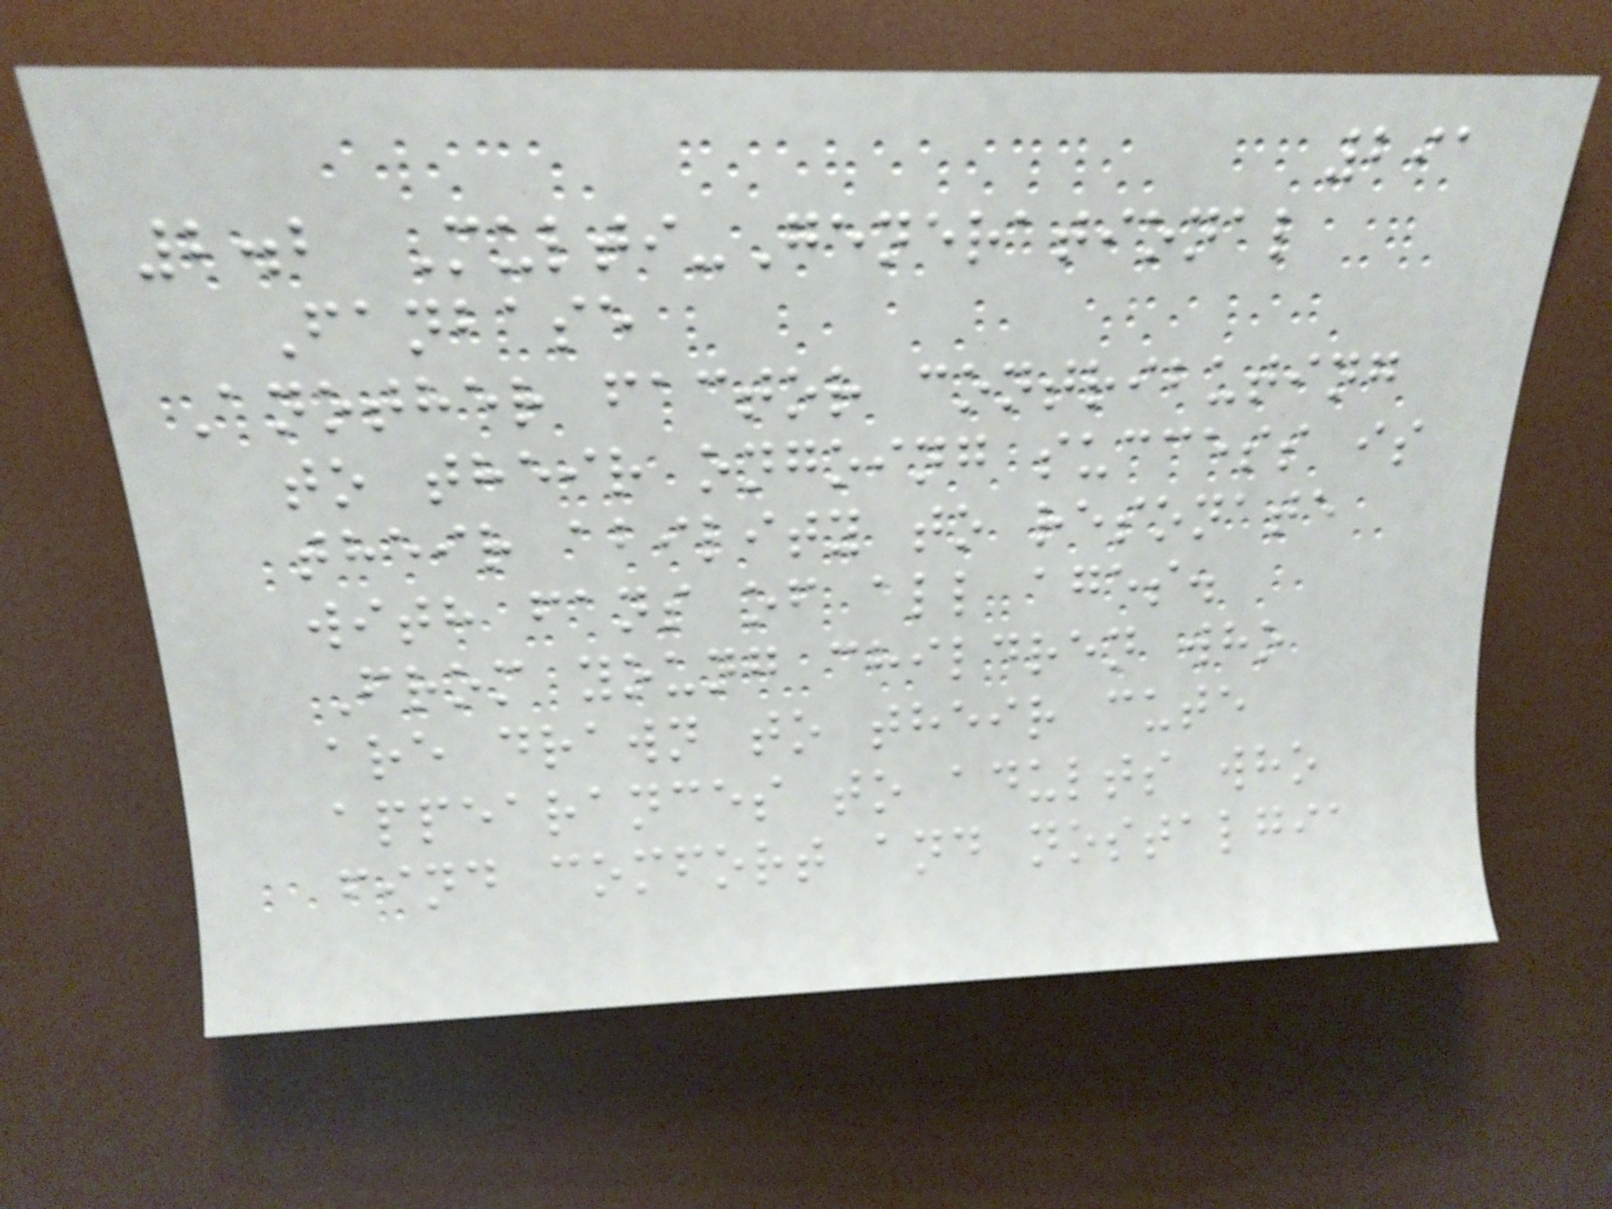291
2.2 Multi-Generational
Fanbase
Another factor contributing
to their ongoing success is
their ability to resonate
with fans of all ages.
From young children who
are drawn to their cute
appearances to adults who
find comfort and nostalgia
